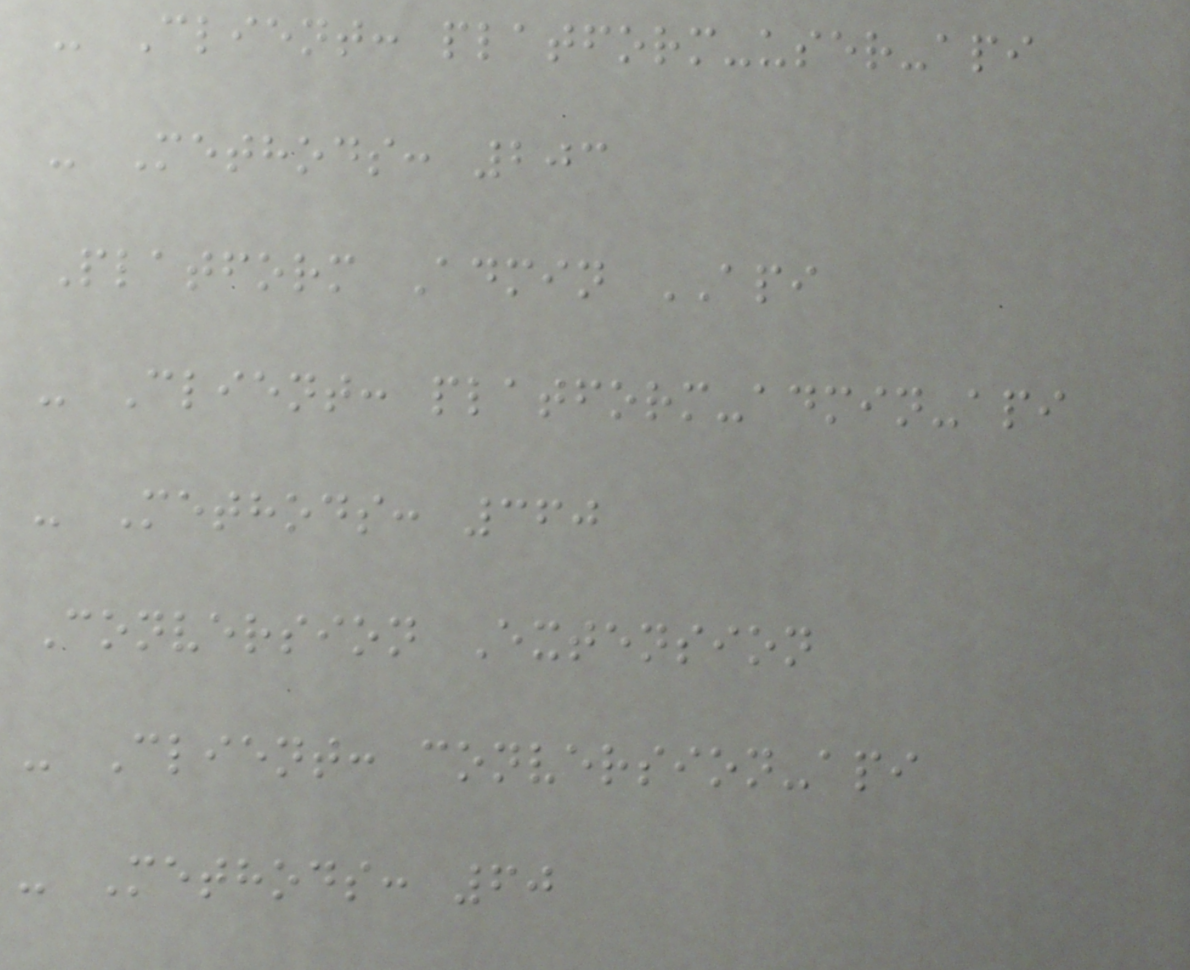- Client: platform-user-api
- Methods: 203
Platform Admin API
- Client: platform-admin-api
- Methods: 360
Conversion Extension
- Client: conversion-api
- Methods: 60
